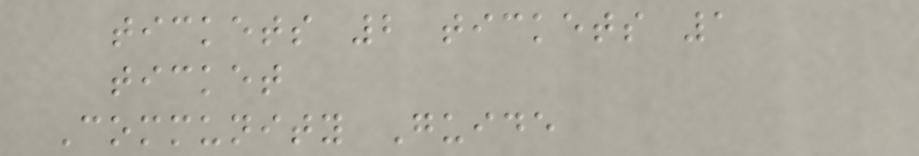tickets 2 tickets 1
ticket
Community Guide
